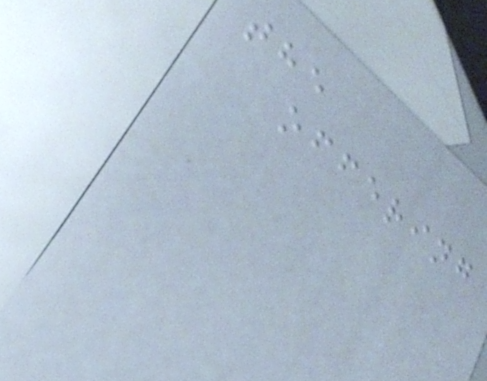the
offering
